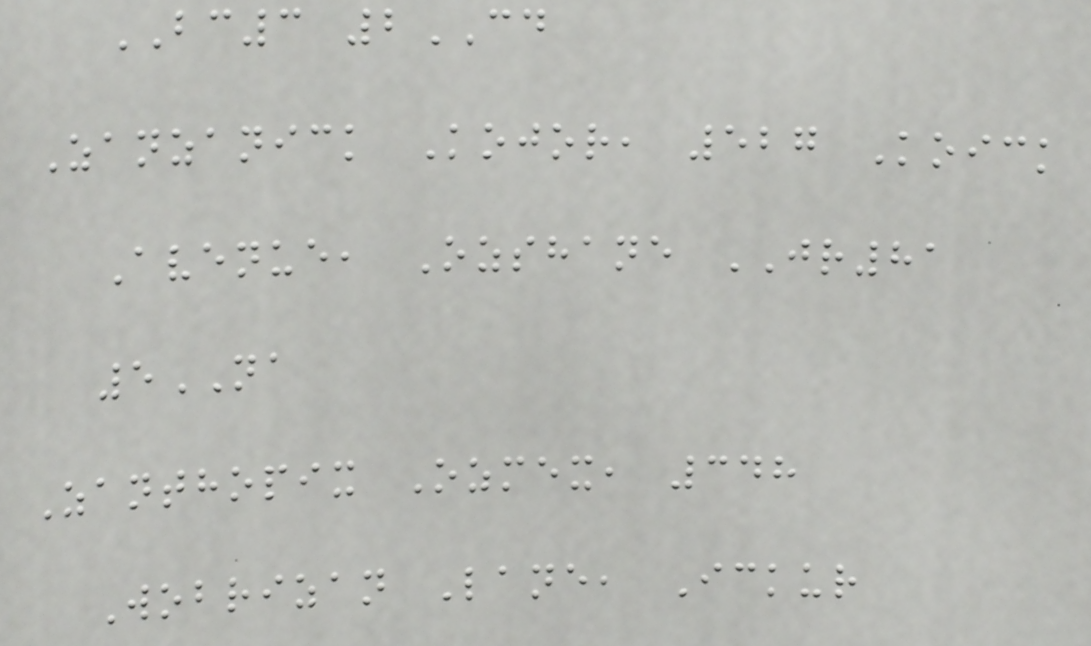BC3 2CD
Zanzanick Kojor, 527 Koick
Avenue, Ozshane JR81
5NA
Zanthopix Ozmex, 348
Wobrizan Lane, Ickur
